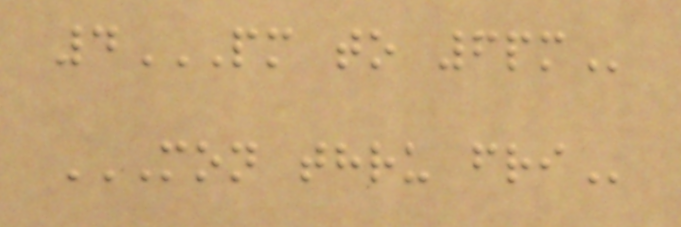4PM TO 6PM
MON THRU FRI
